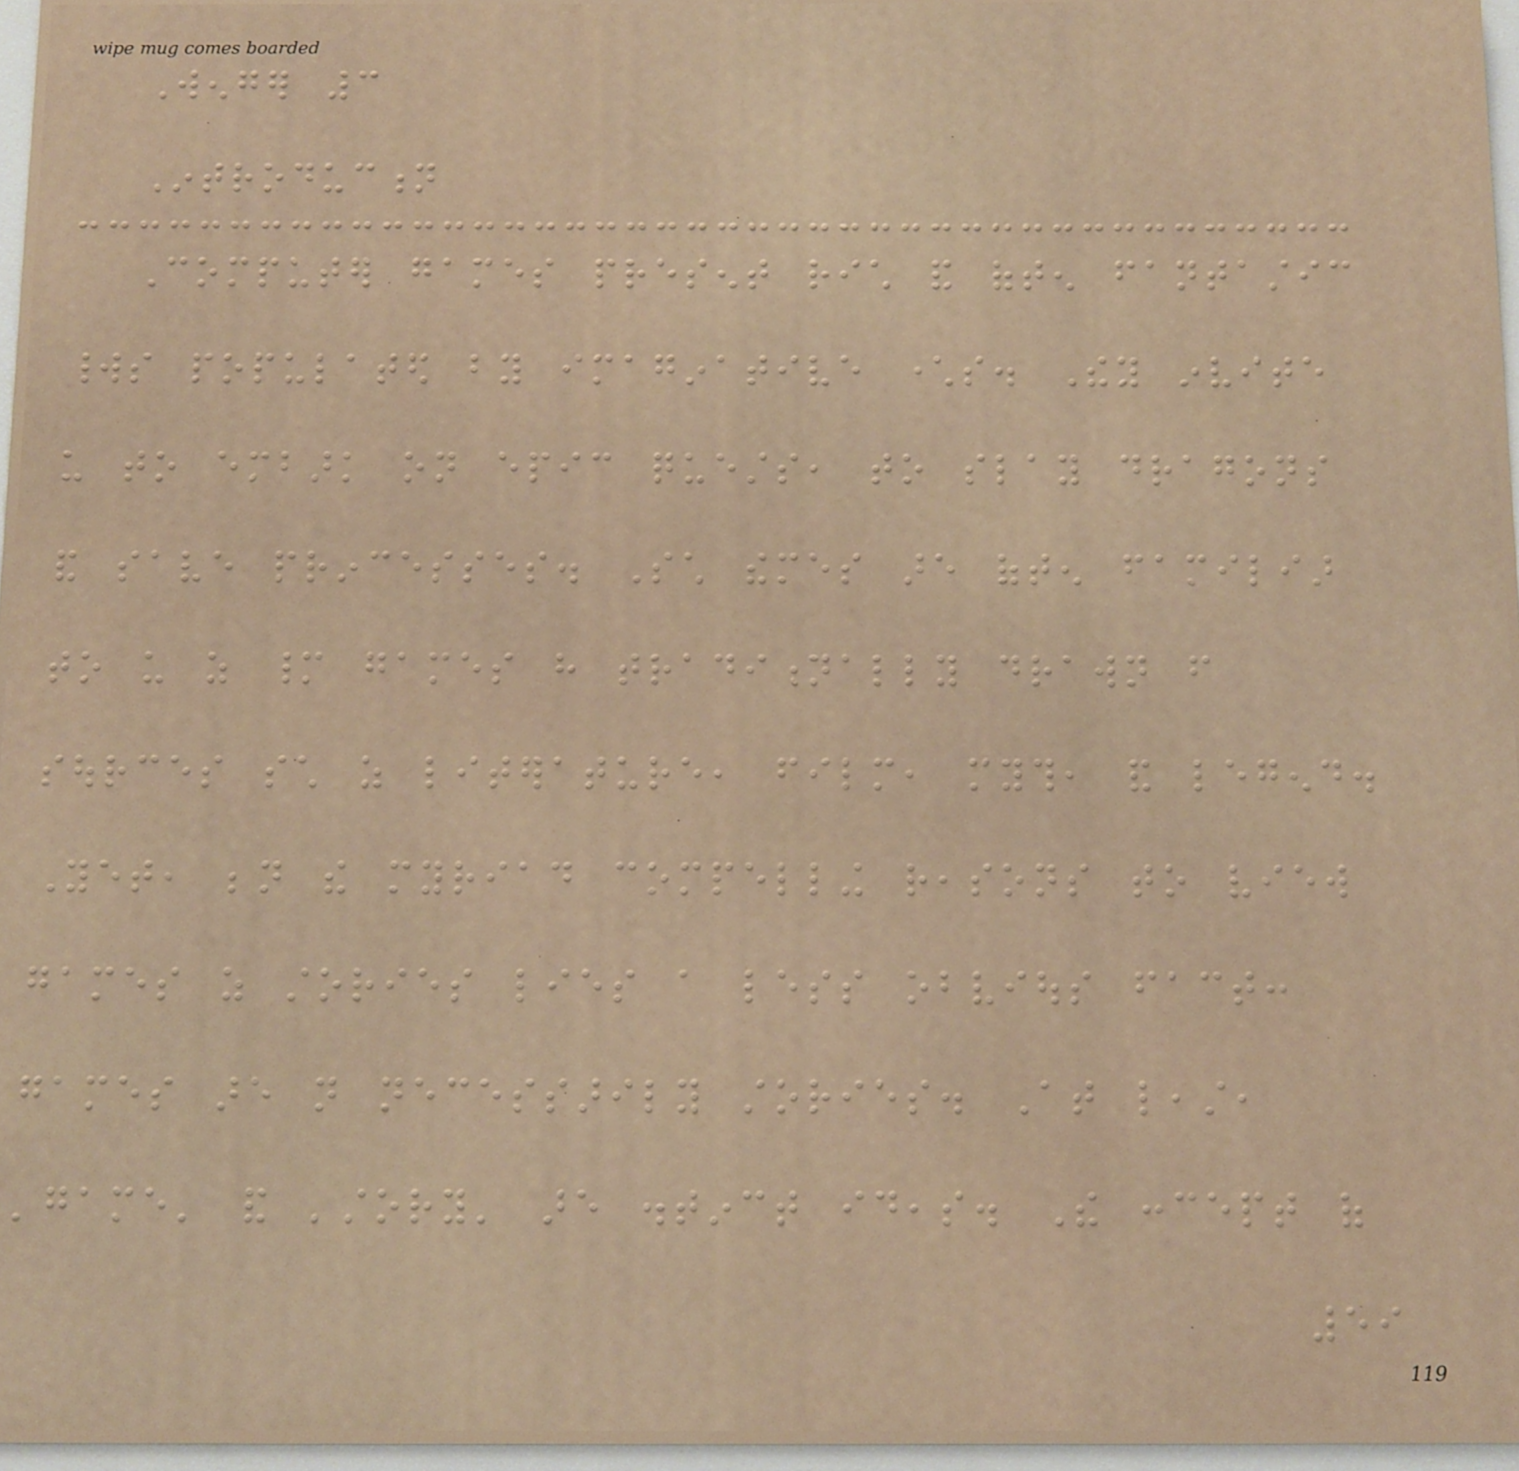Wenger 3
Introduction
Computer games present rich and often fantastic
worlds populated by imaginative characters. They invite
us to embark on epic quests, to slay dragons
and save princesses. Such themes are often familiar
to us as many games have traditionally drawn from
sources such as literature, film, myth, and legend.
Yet, beneath the myriad compelling reasons to view
games as stories lies a less obvious fact:
games are not necessarily stories. At least,
'game' and 'story' are distinct ideas. The concept of
59
